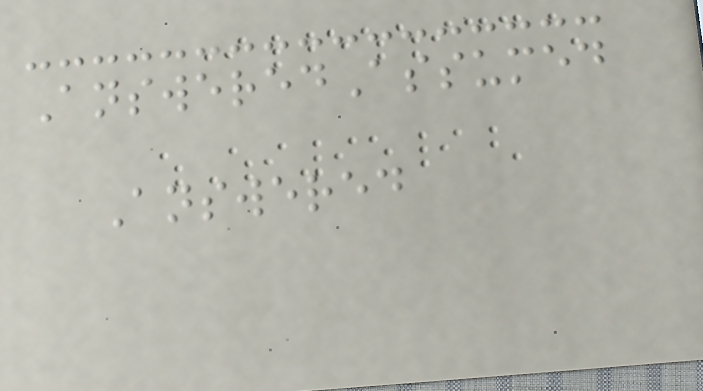AnsweredAssumed
Answered
